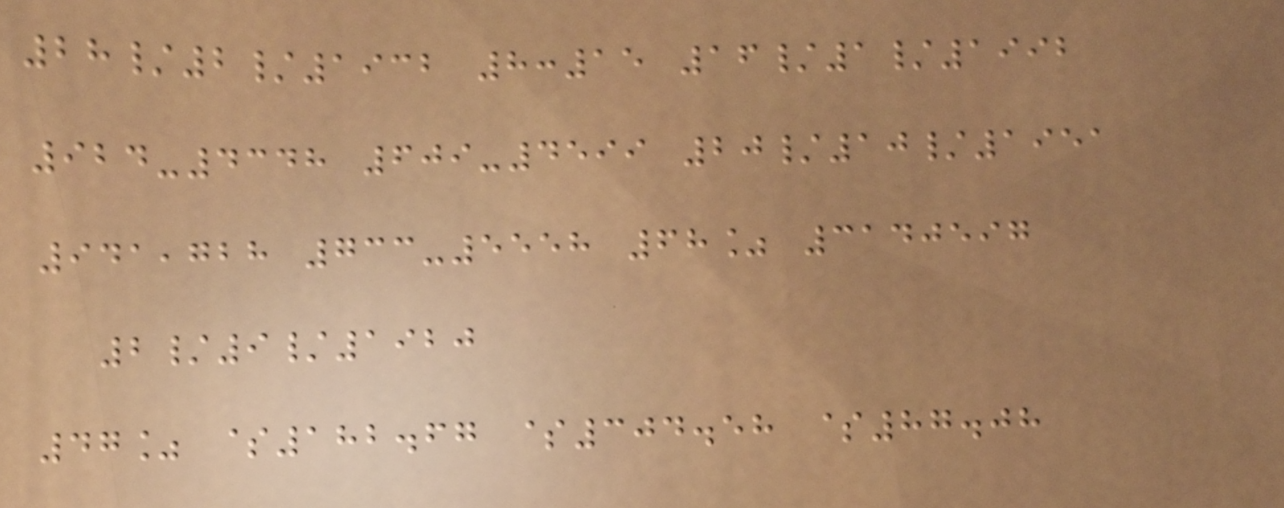28/2/1932 8:15 16/1/1992
924-4348 609-4599 20/10/1951
941,728 733-5558 68% 3140597
2/9/1920
47% $182.67 $304.58 $87.08
